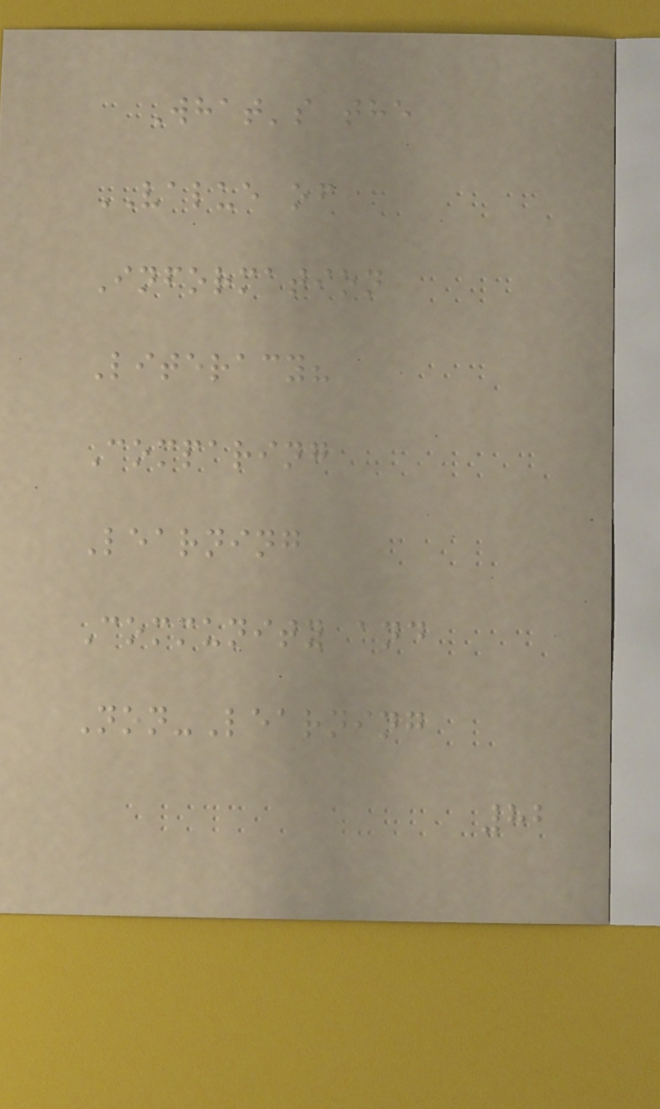What's the
VALUE of
Information
Literacy?
Comparing
Learning
Community and
Non-Learning
82
